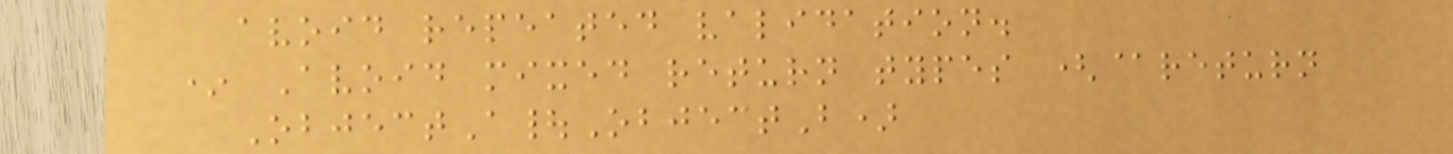avoid repeated validation.
* Avoid mixed return types (@return
ObjectA|ObjectB)
